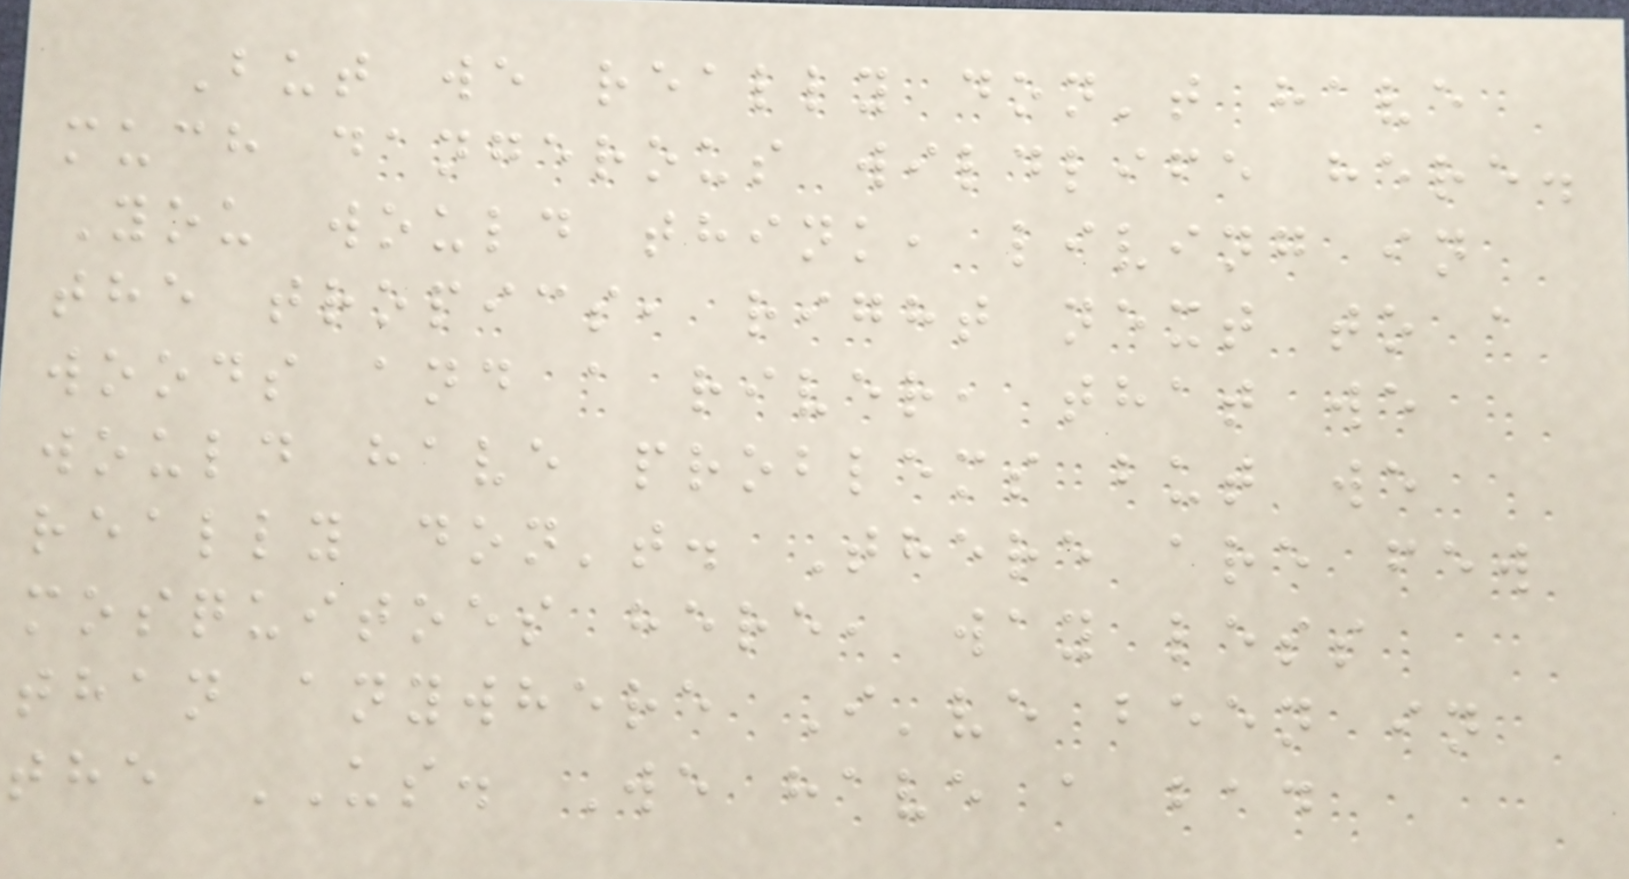But we really don't have
much dangerous wildlife here.
You would think, living in
the tropics, right next to a
woods and a river, that we
would have problems but we
really don't. There are few
mosquitoes here, way less
than anywhere I've been in
the US. We have a bad
